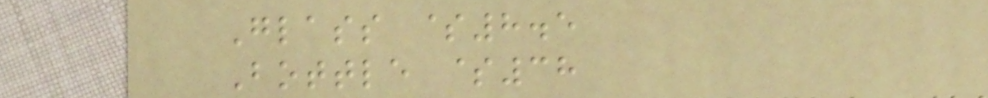Glass $8.5
Bottle $38
